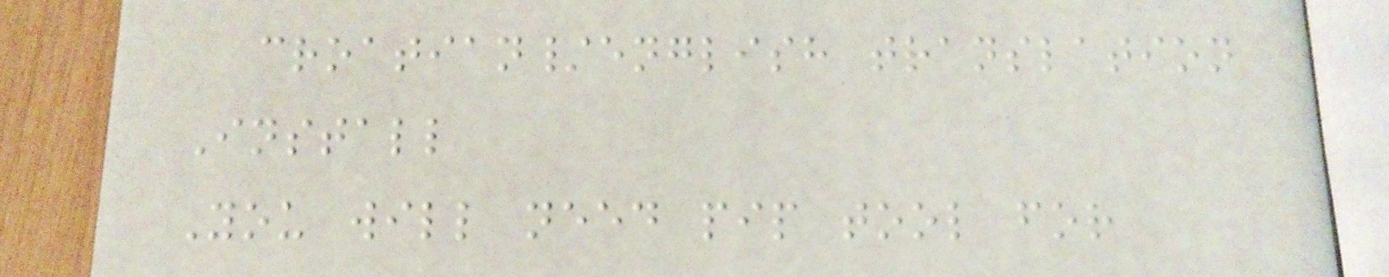croatian/english translation
Install
You will need pip tool for
